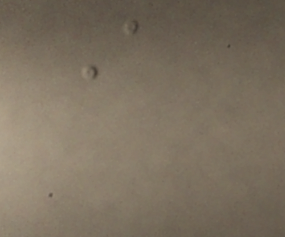A
